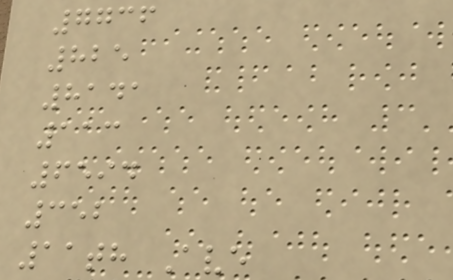7736
825
8141
113
6594
352
11th Ave
